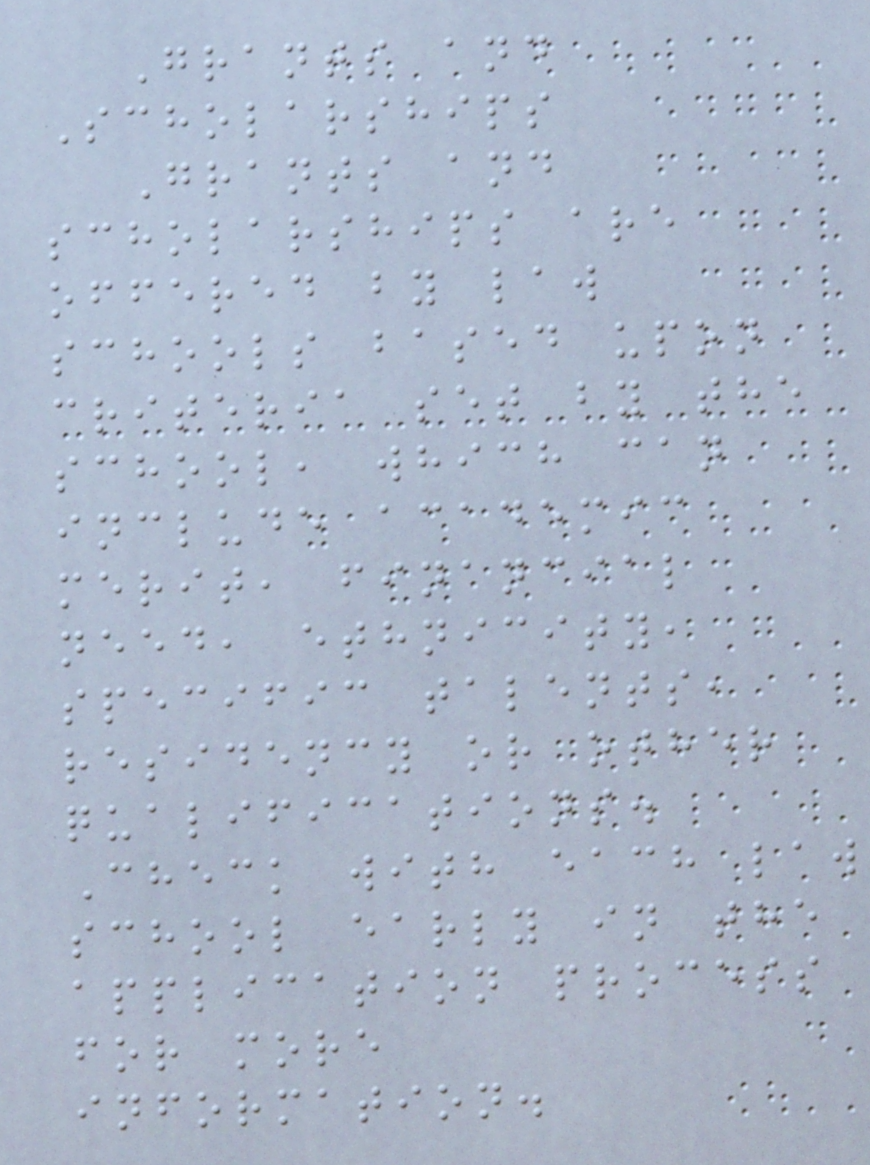Grants and
Scholarships
Grants and
scholarships are
offered by law
schools based upon
criteria set by the
school, which can
include academic
merit, financial
need, ethnicity,
specific talents,
residency or other
qualifications.
Check with each law
school early in the
application process
for more
information.
